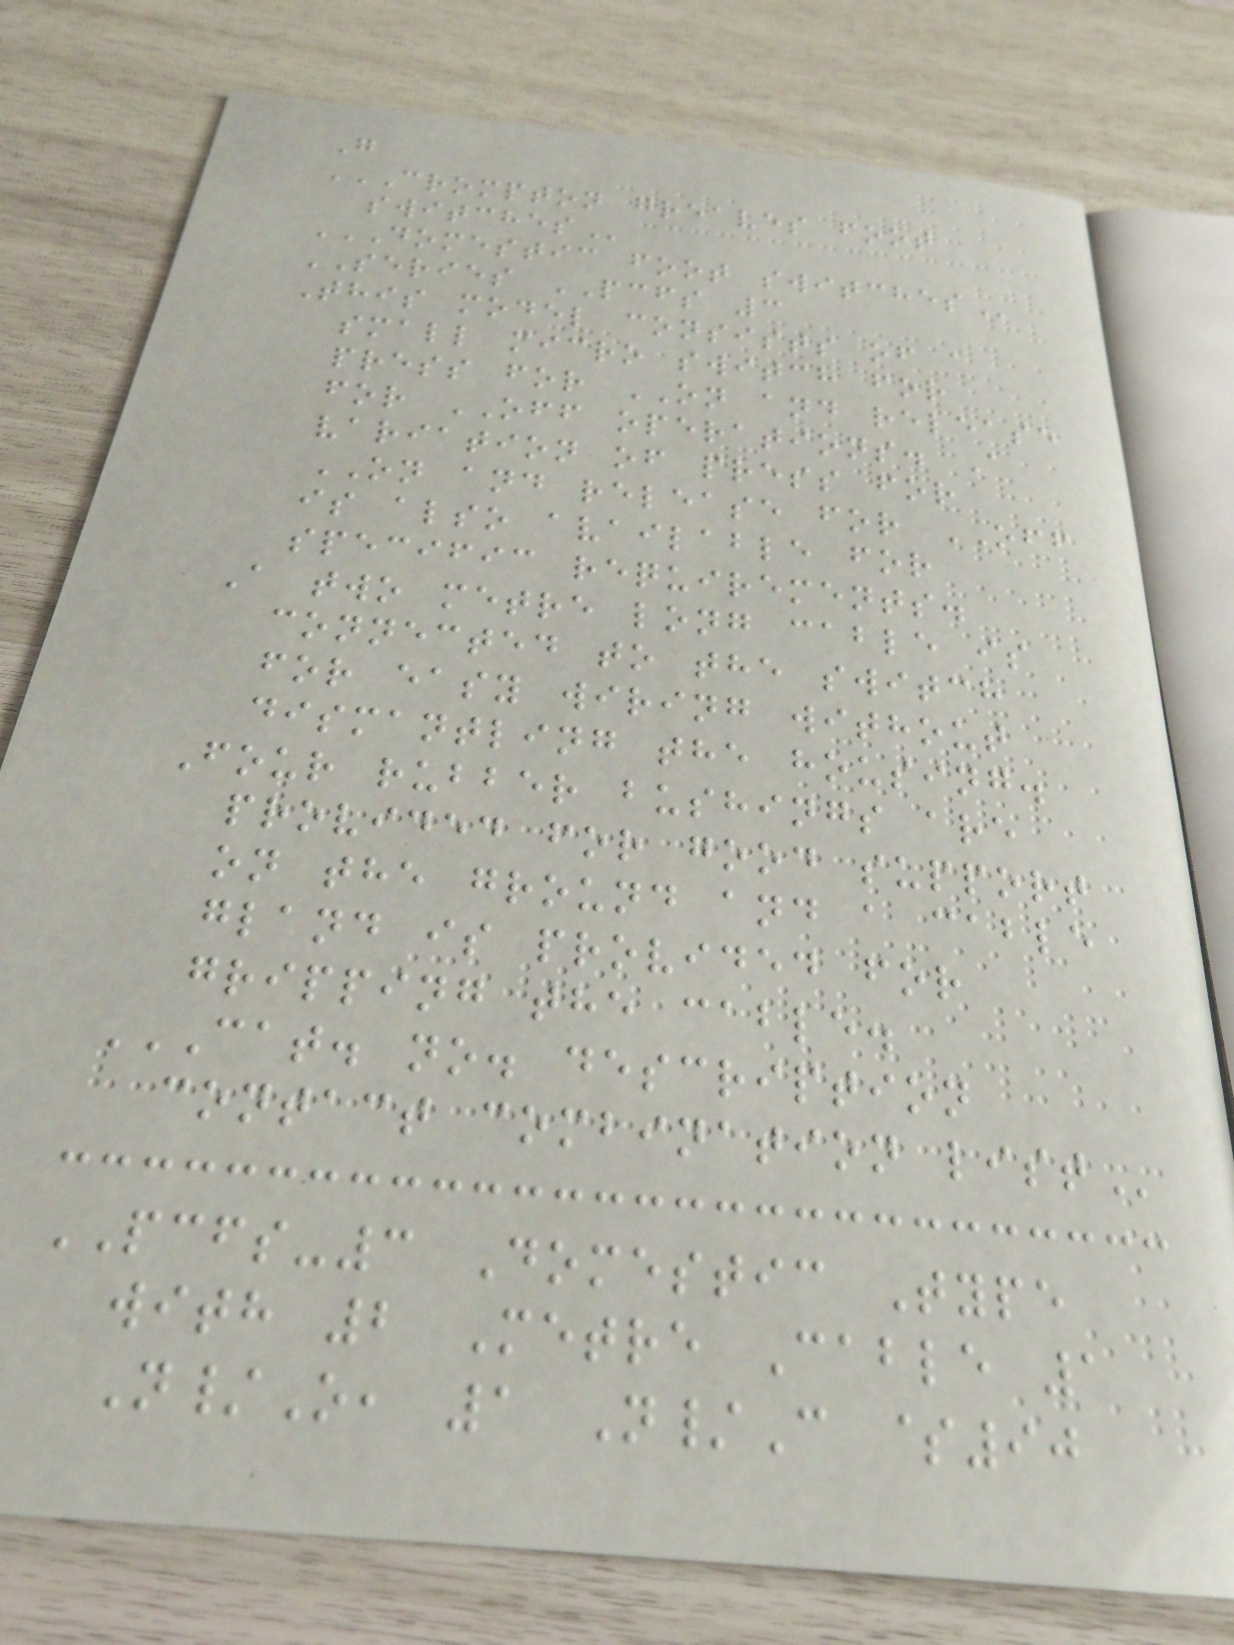G
CROMPTON GREAVES FOOT
SWITCHES
DOMESTIC FOOT SWITCHES
SERIES PCFS 3
This model consists of a
small micro switch for
press for ON and release
for OFF operations. A
variation of press for
ON and release for OFF
is also available for
specific requirements.
A two metre long cable is
connected to the switch
for easy wiring without
dismantling the housing.
Four rubber bushings are
provided for good support
on the ground and a cable
gland is provided for
gripping the cable.
CAT. NO. DESCRIPTION
CONTACT COMBINATION LIST
PCFS-3 Domestic Type
with 2 Metre Cable 1
N/O, 1 N/C $90
